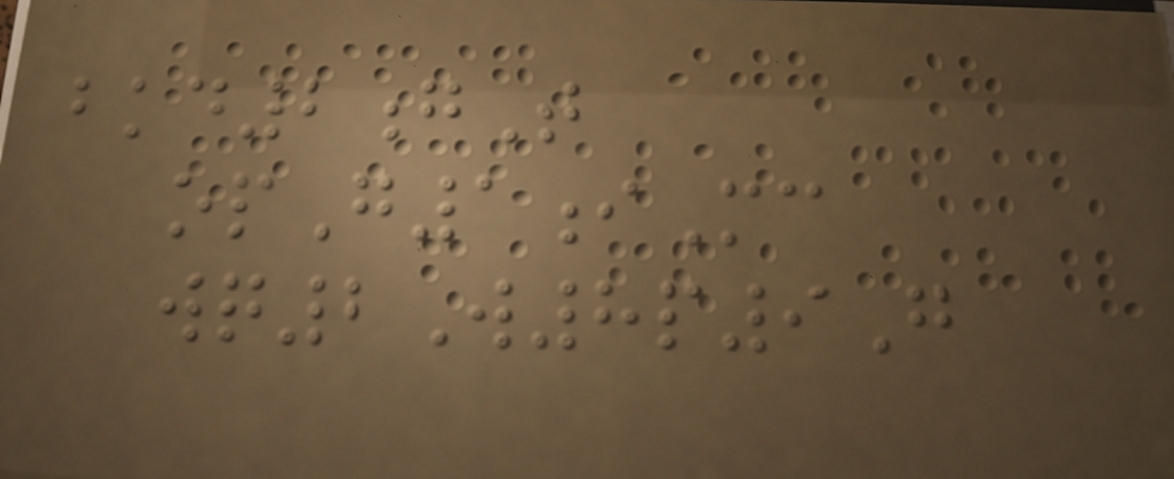bkd2gT
opG1iMc
wq2W8p9G
